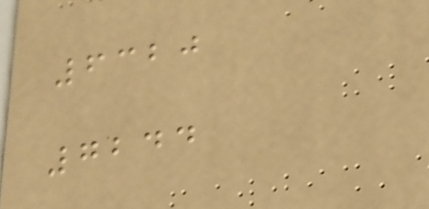6320
7244
